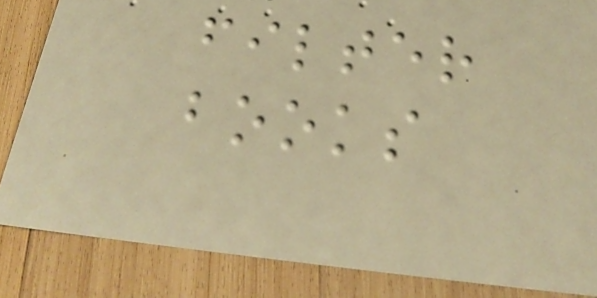filter
books
